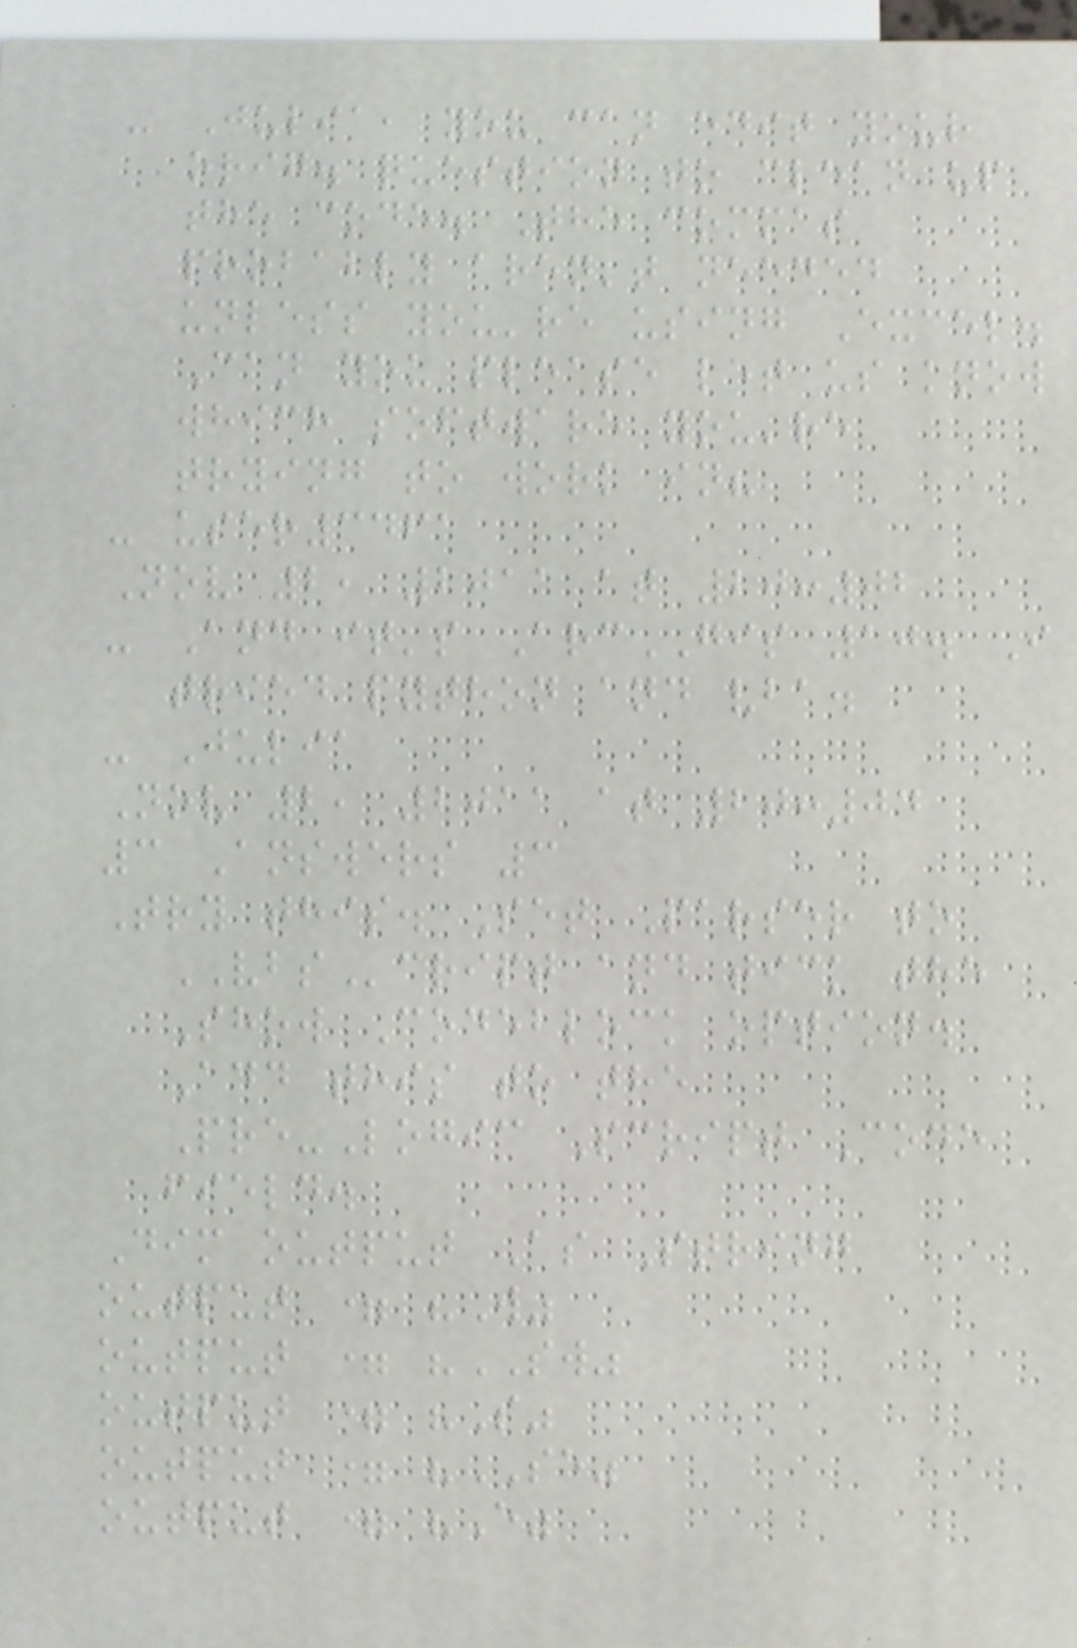- Julia, you can edit your
orig. question to clean up
the code. The commas
probably aren't needed
unless you're using Excel.
Can you please let us know
which software you're
trying to work in?
- user3461
Nov 2, 2011 at 20:02
- And it's ArcGIS 10. I
tried python and vba.
- Julia
Nov 2, 2011 at 20:04
3 Answers 3
Try this. Set Parser to
VBScript and tick the
Show Codeblock option.
Add this to the
Pre-Logic Script Code
field.
Dim output As String
output = "W"
output = "SW"
output = "S"
output = "SE"
output = "E"
